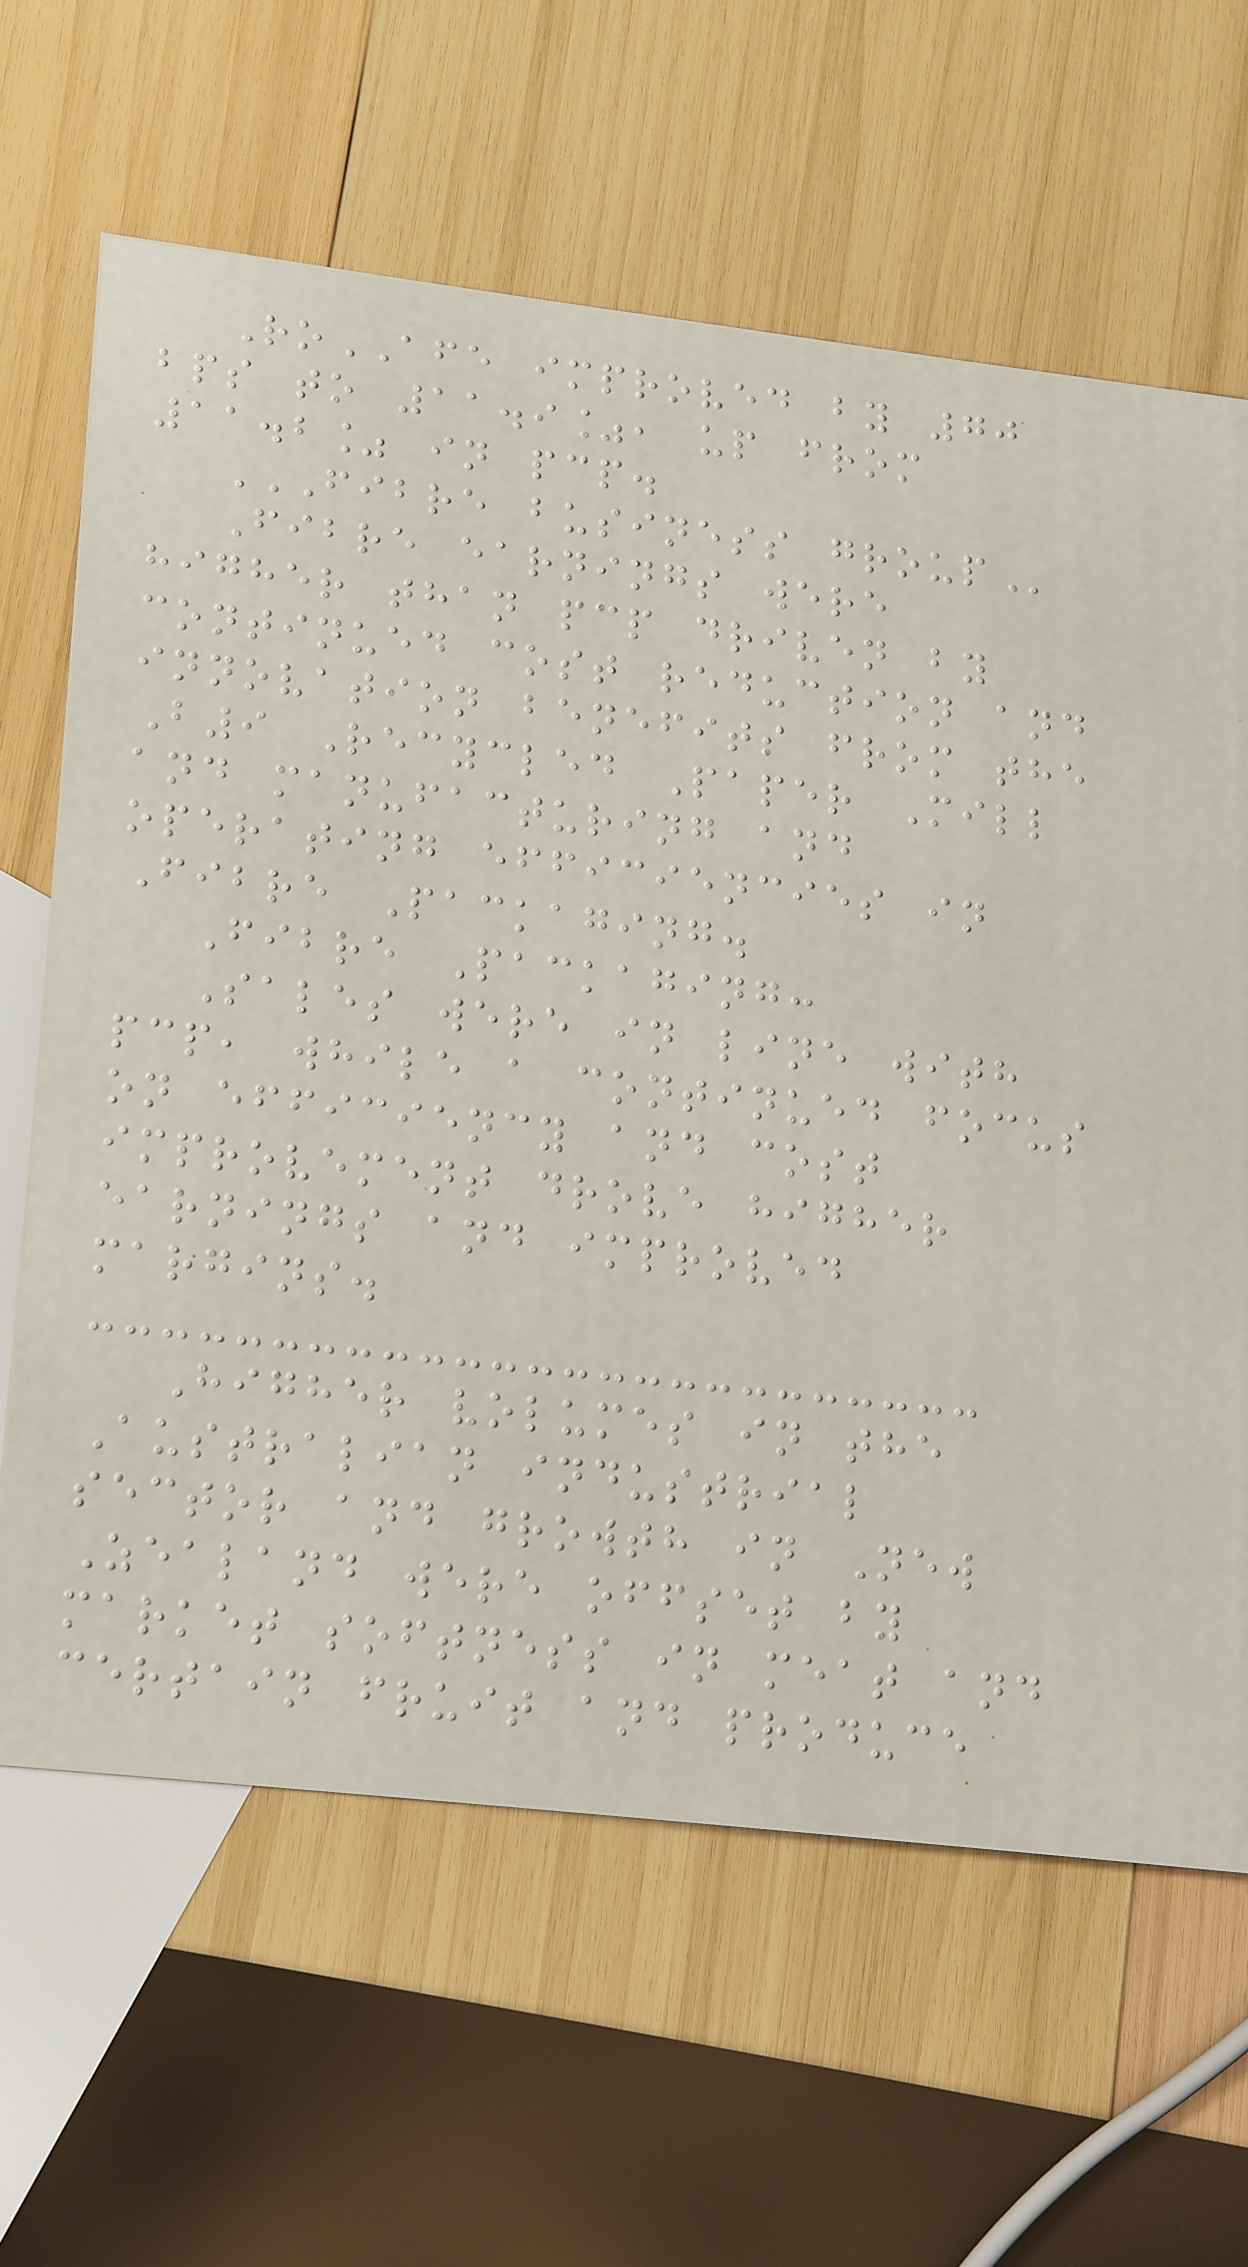RoAFE improved by 70
bps to 11.9%, up from
11.2% in pcp.
FIBRE BUSINESS GROUP
Fibre earnings were
higher than pcp driven by
continued cost reduction and
innovation benefits from the
B9 Recycled Paper Mill
and manufacturing and
operating efficiencies in
Fibre Packaging.
Fibre Packaging:
Sales were in line with
pcp, while a continued focus
on efficiency and cost
improvement drove higher
earnings and improved
margins.
Higher volumes in the
Australian industrial
sector and growth in New
Zealand were offset by
market softness in meat and
certain fruit and produce
